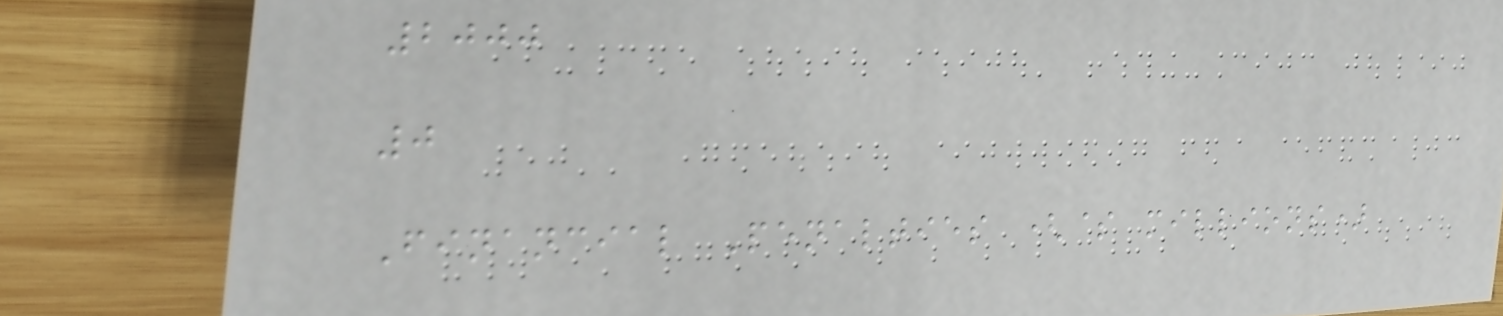2000
0
Financial Penalties ($ millions)
